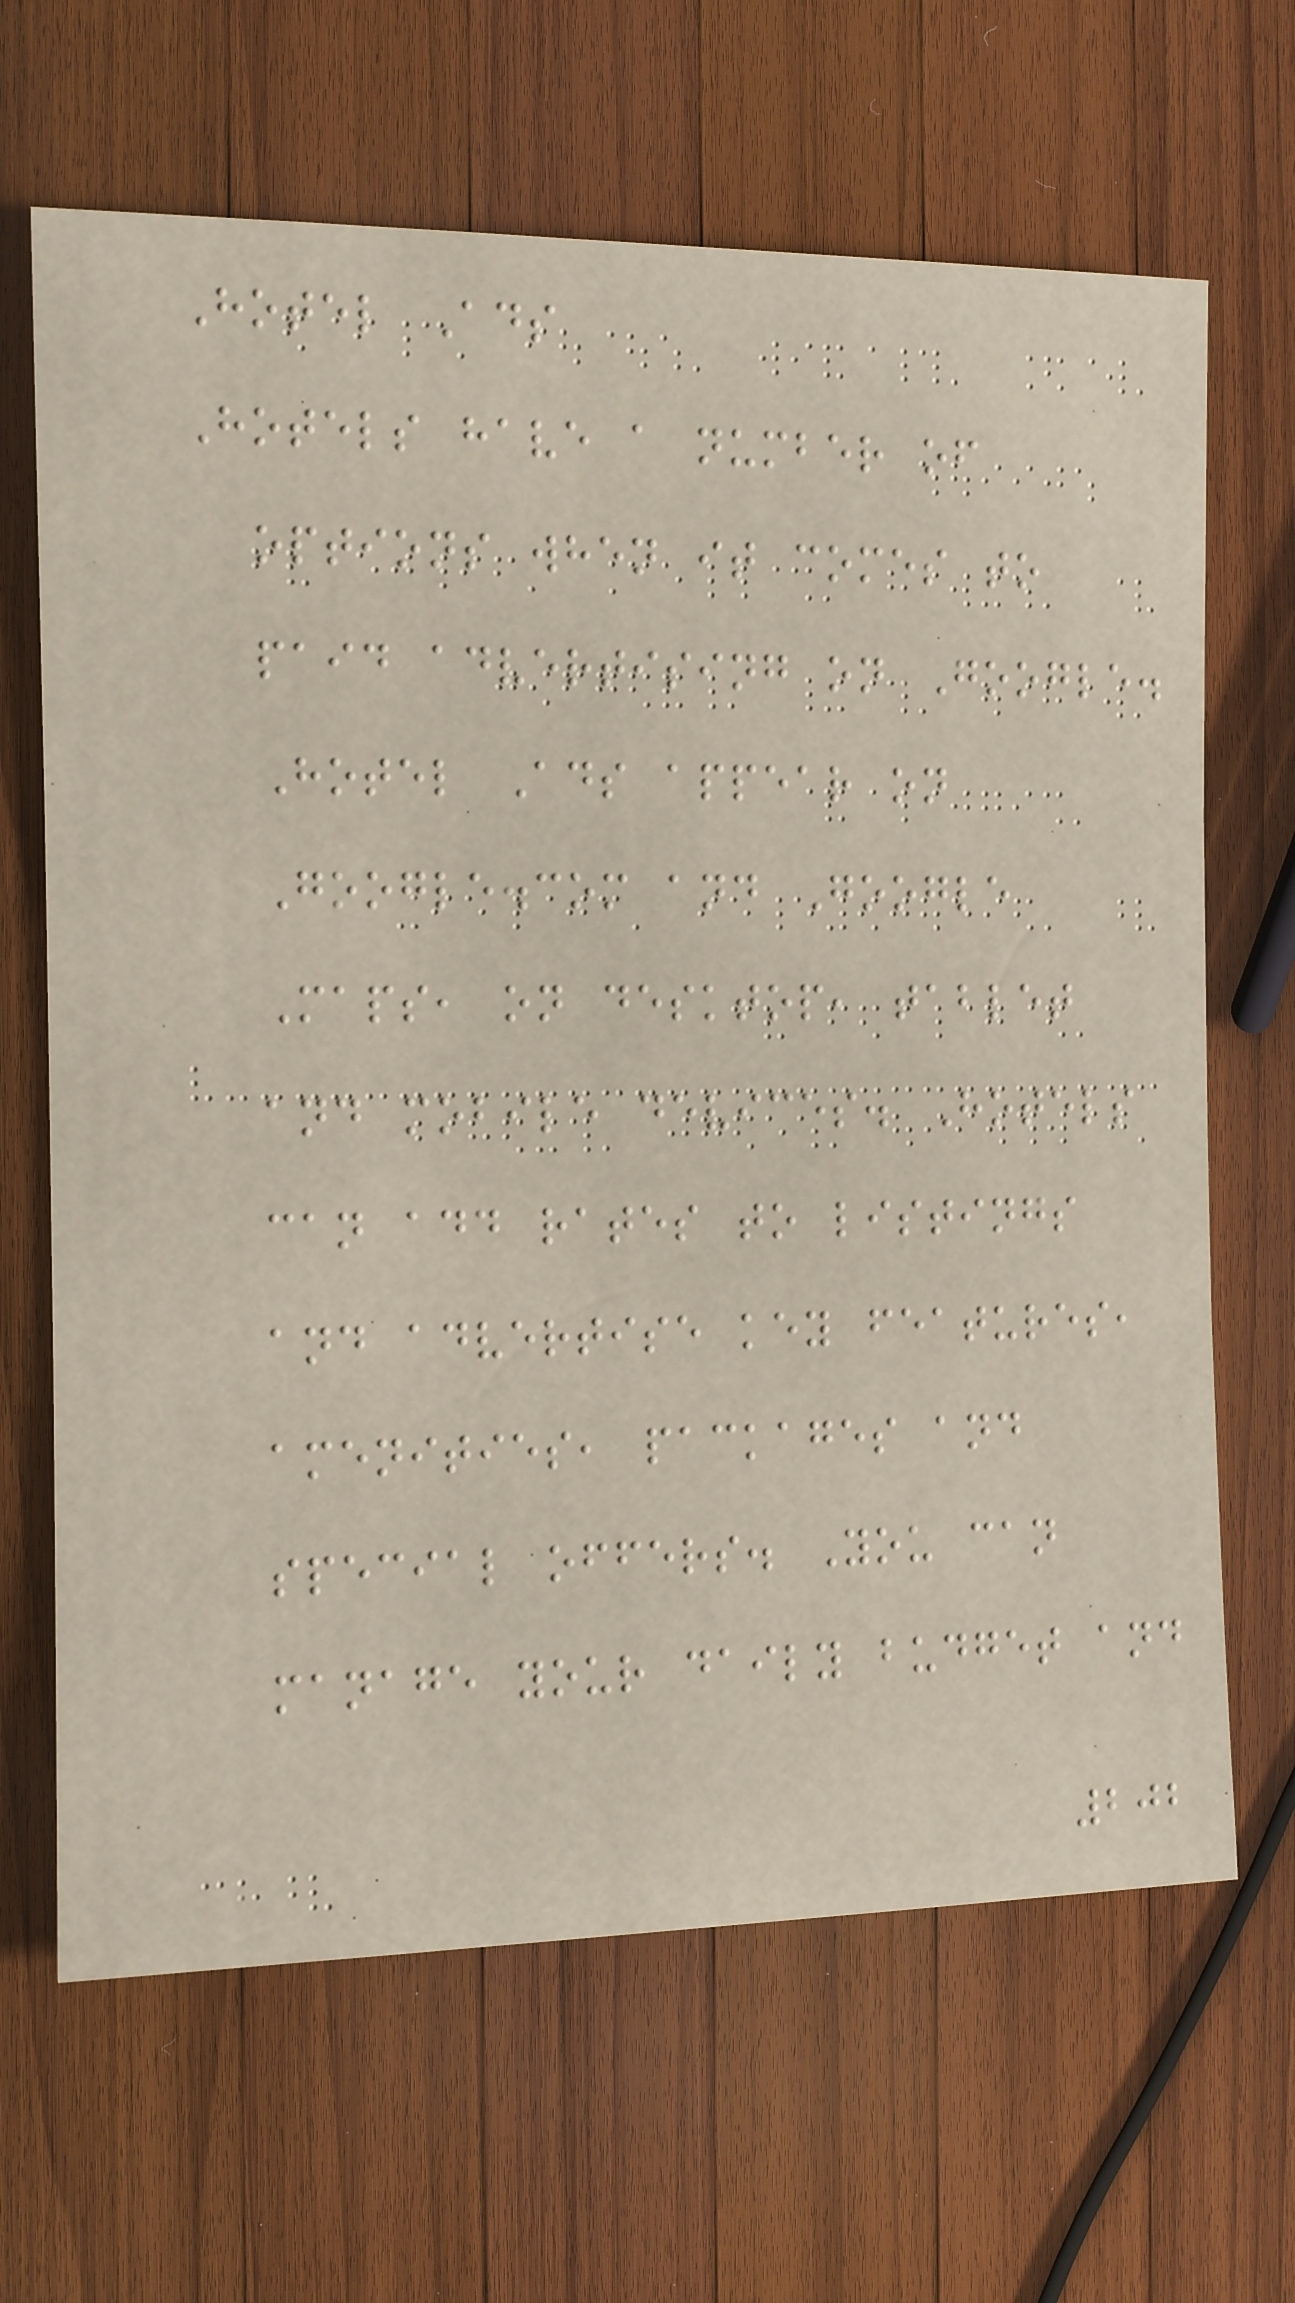Hotel Ads
Hotels have a number of
options when it comes to
paid advertising on Google.
Hotel Ads appear on
Google.com and Google
Maps, on desktop, tablet
and mobile devices. Hotels
can add rates to listings
and advertise key features,
amenities, packages and
special offers. You can
manage your daily budget and
202
